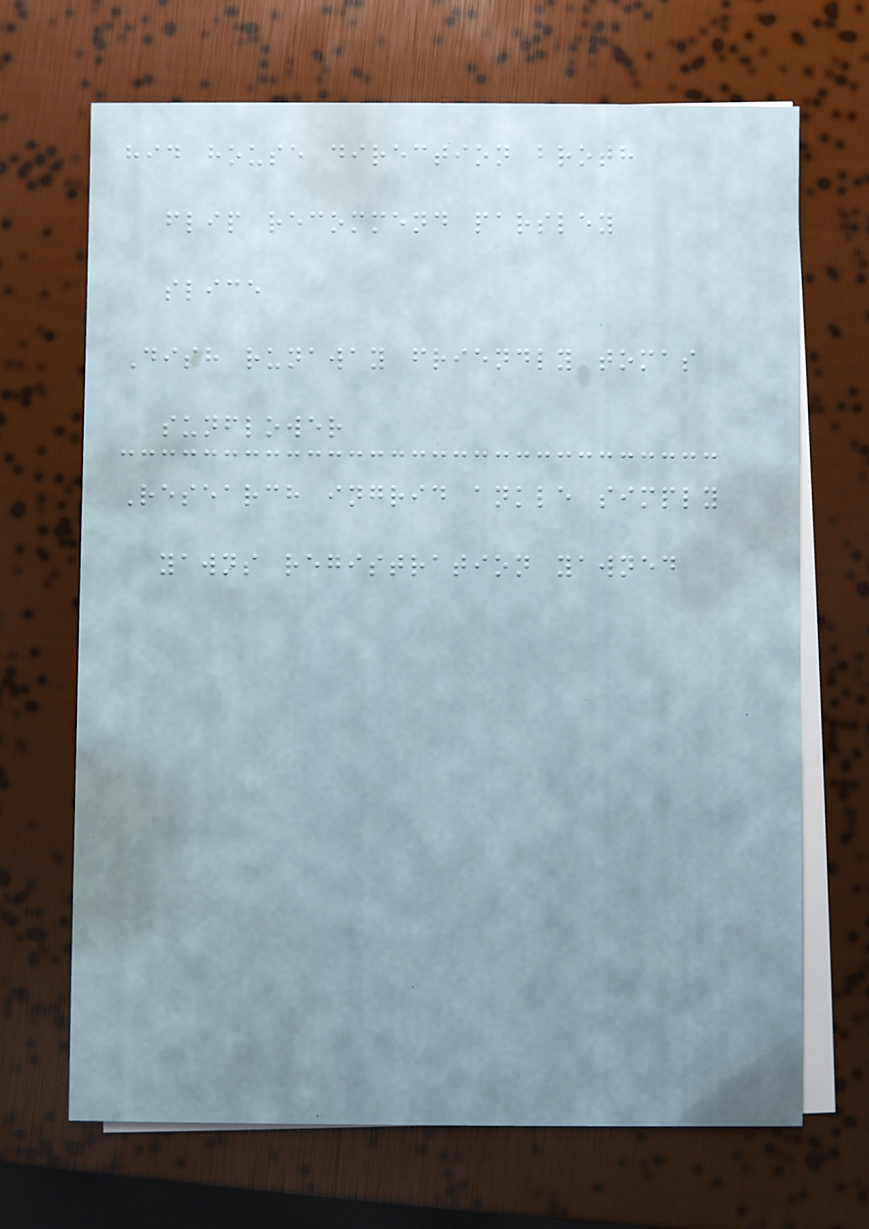hid house direction broth
flip recommend parsley
slice
Dish runaway friendly tomas
sunflower
Research ingrid ankle simply
yawns registration yawned
